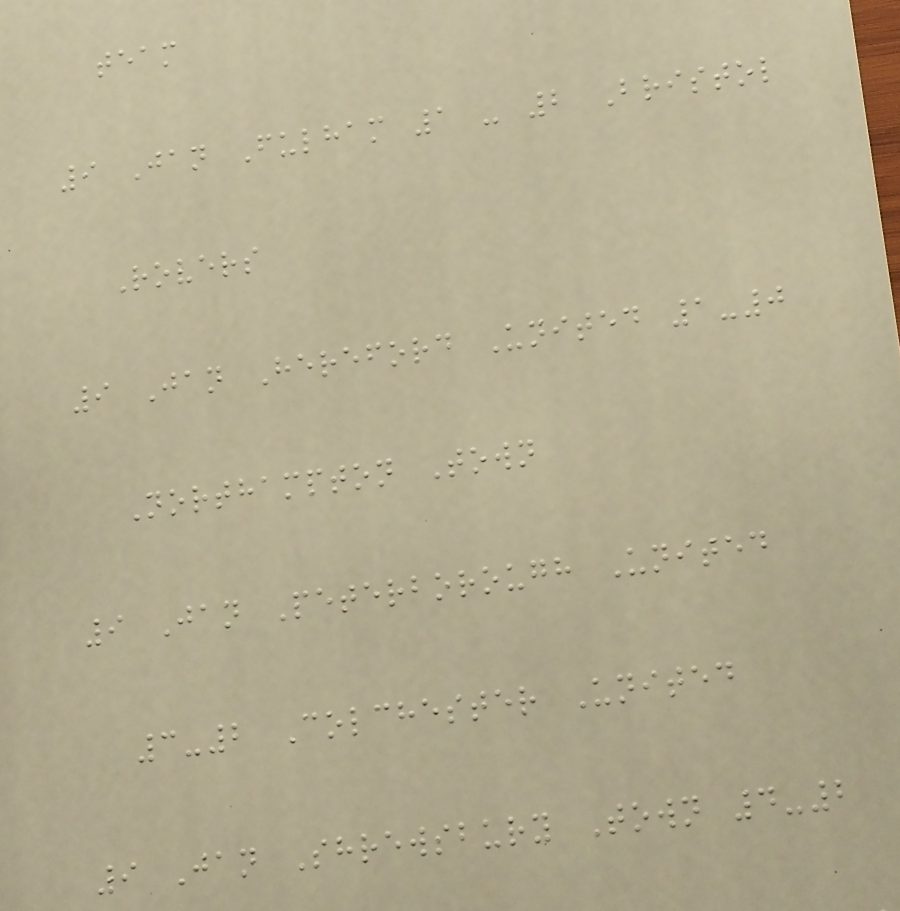team
9 Jan Fulham 1 - 2 Bristol
Rovers
9 Jan Hereford United 1-0
Northampton Town
9 Jan Peterborough United
3-2 Colchester United
9 Jan Shrewsbury Town 4-2
